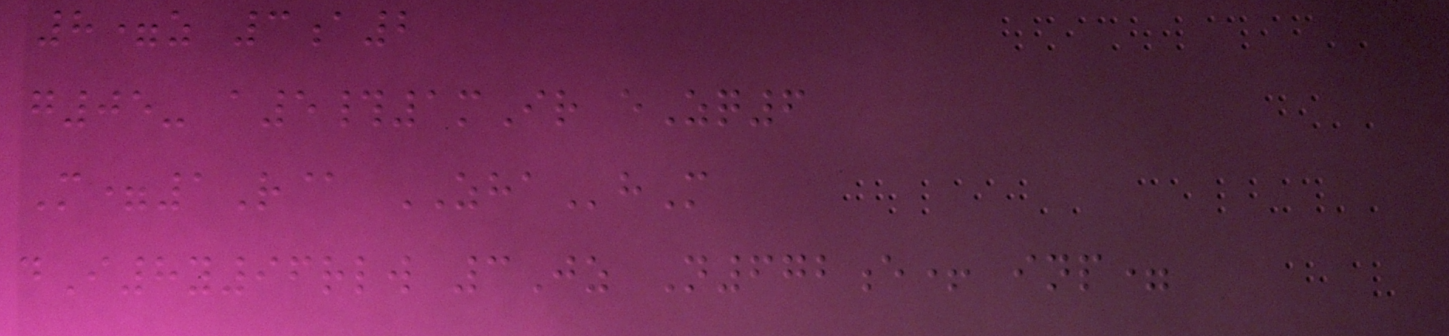8=z 3a2
g05- a5#1mIr eZq6
M=1R@ ZHAhM
dI8y96rlw 3Jz N672e+ inp=
